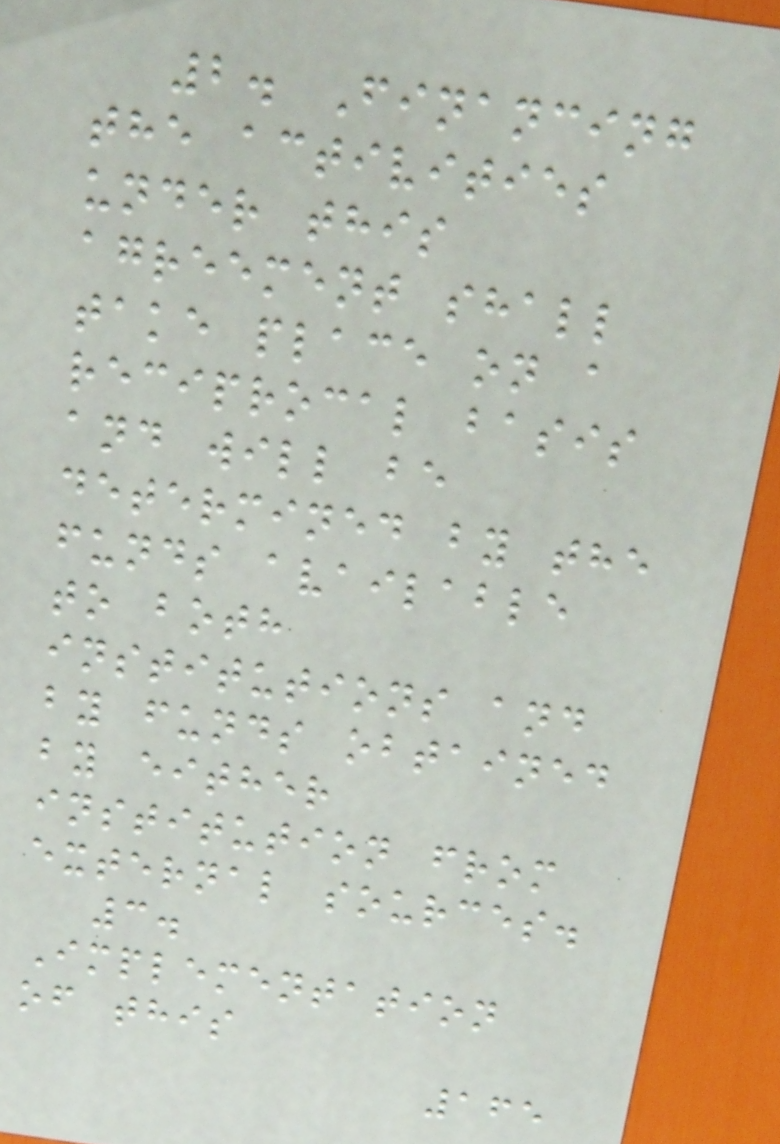2. Financing
the activities
under this
agreement shall
take place on a
reciprocal basis
and will be
determined by the
funds available
to both
institutions and
by funds obtained
by either
institution from
external sources.
3.
Implementation
of this
165
